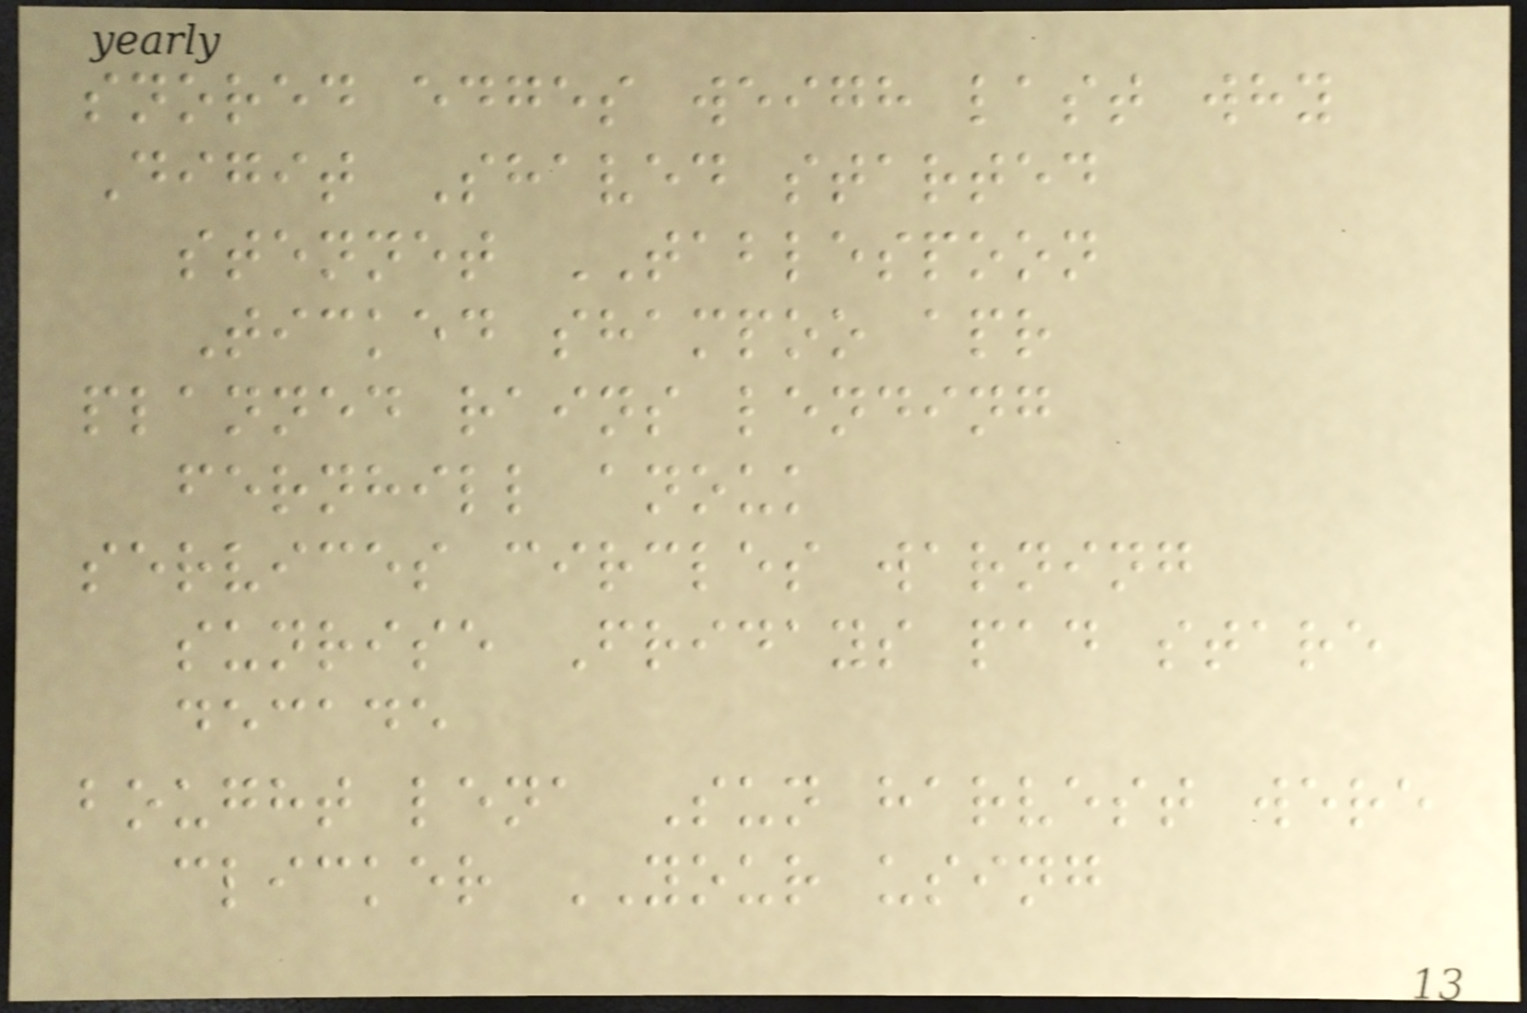snored edges weigh last why
Digit Shaved started
stennet TABLESPOON
Ticked shampoo apr
planned rains lending
fernhill anouk
services circles warning
sunrise Fridays pad stare
decade
bought lena Sun harvest were
clicker YOUR using
